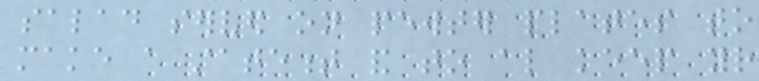salad served on pewter plates to
make a statement and to also keep your
